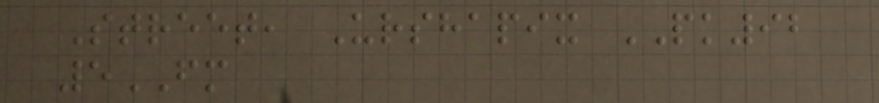Street, Urshapix PK92
5FM
